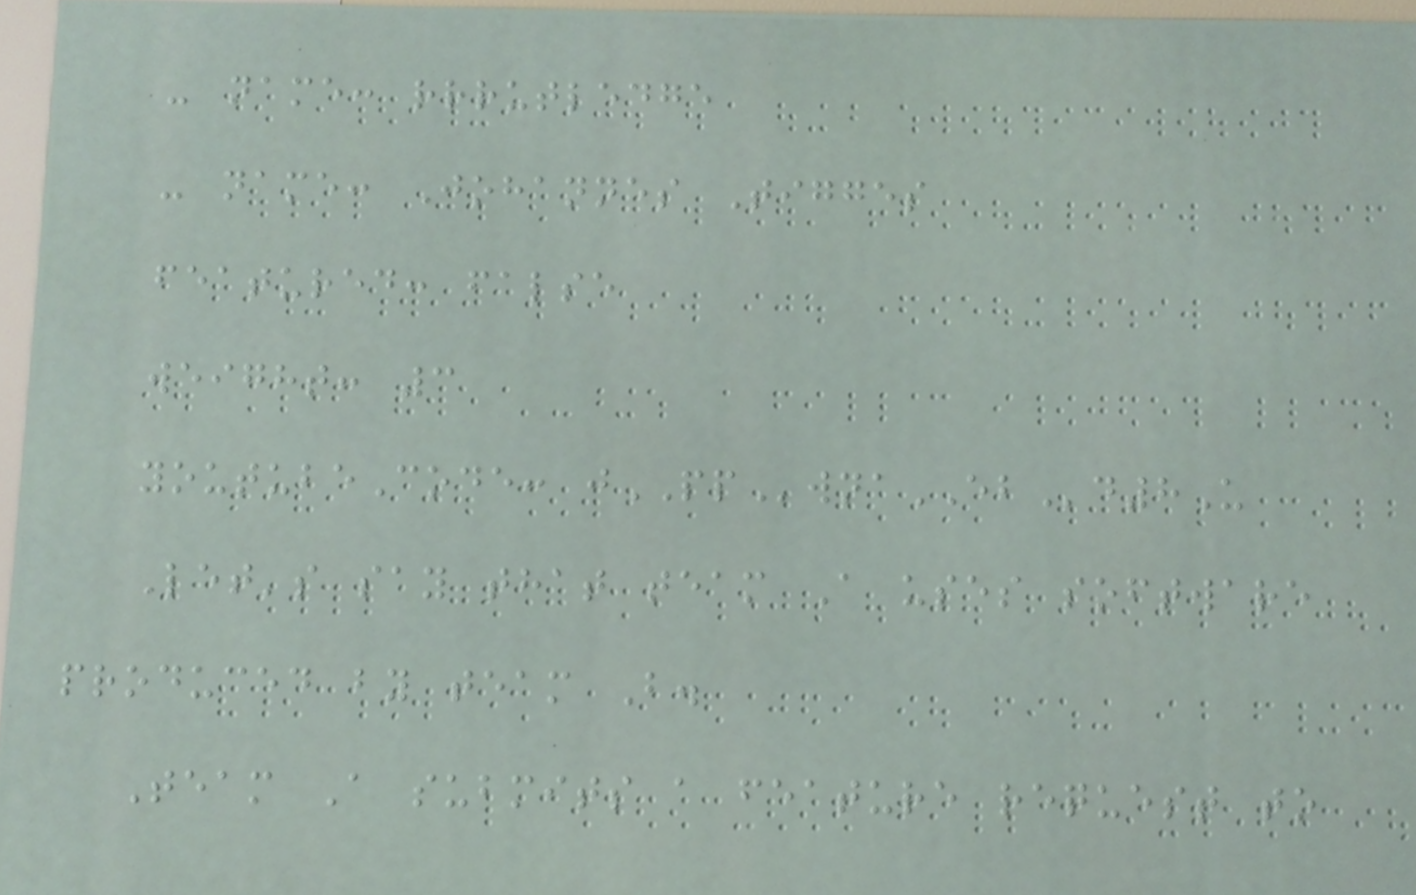- name: rrrutledge
- name: Johannes Tigges
featured: false
weight: 3
youtubeCode: jPPwnaEBd8U
Let's say that team A uses software
produced by team B.
Team A submits a feature request to
